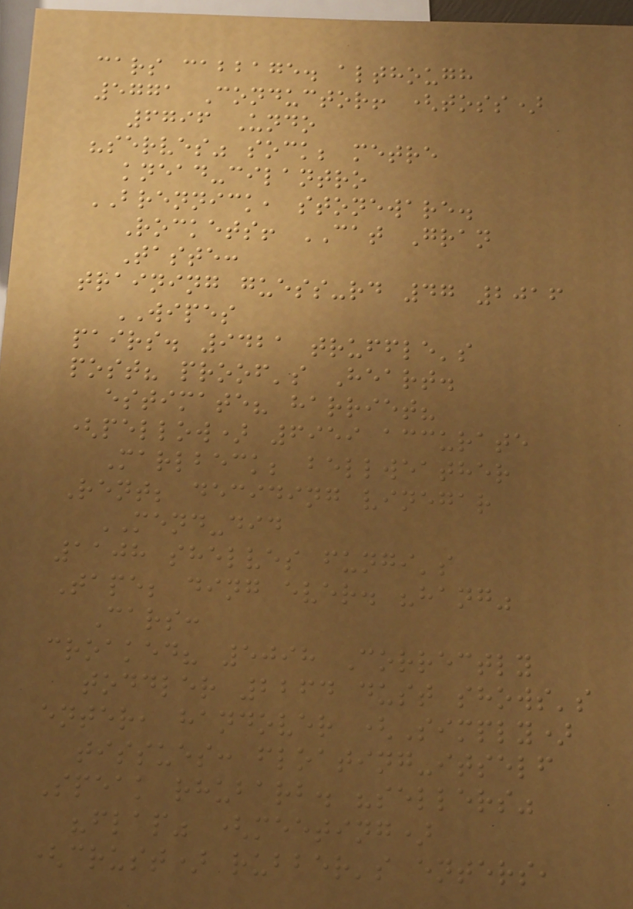cars cabbage. although
5771 Conductor! (toss)
6796 Undo
"serves" sock; metre
knead-cilantro
BRENNICK, stoneware.
Rockets! CAT Gran
Taste:
training guess-rd 47 2016
WIPES
pairs. 9421 truffle's
post? proof's Heart.
estimate? harriet?
(pellow) 6959 accurate
Marlbeck; bellweather
Rent; deciding vinegar
MEND-did
1108 shelves fungi's
Tape; ding ever. "hang"
Cars:
croaked? 5098 Correctly
toddler 2264 dust shows's
enter, handover (Simply)
tissues: floating-itself
Speak rhubarb. "sellers"
"flap" (meeting)
(crust) rubber's enters,
